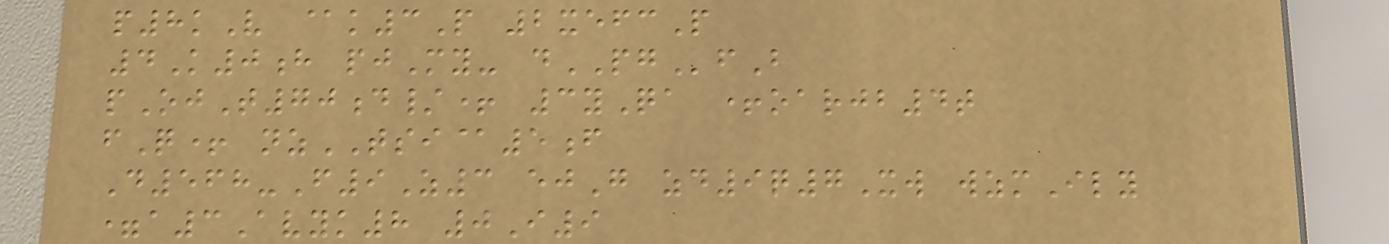p8kV @k3P 2xefcP
4K0h pjMy- dPGfB
pOjT70d/+ 3yQa +oarjb4t
fQ+ nzTSI@5f
D568-F9Z3 ejG zd9q7Xw wzmIly
=a3Avyk8 0I9
